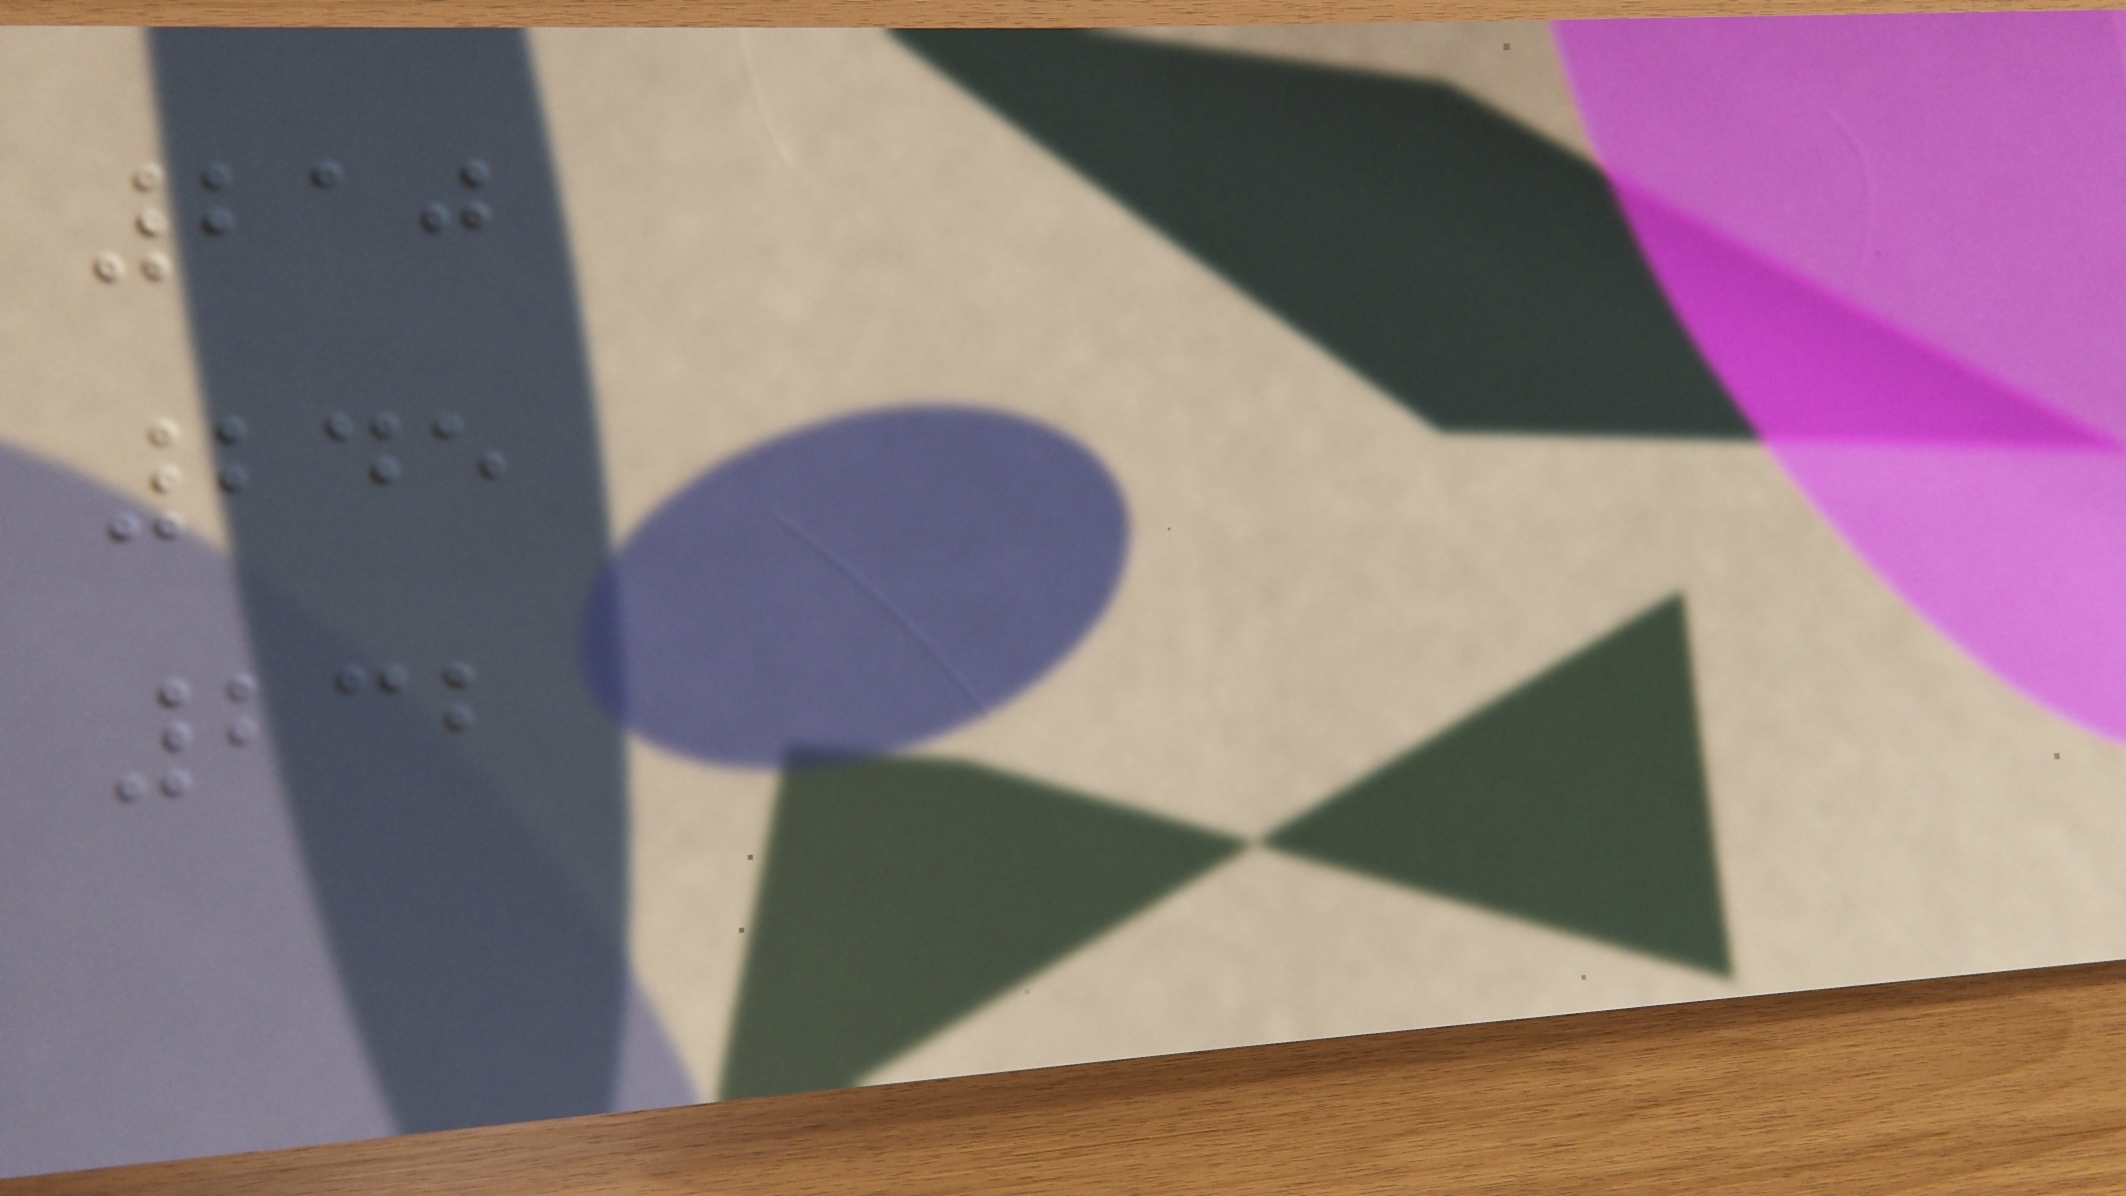210
245
232
